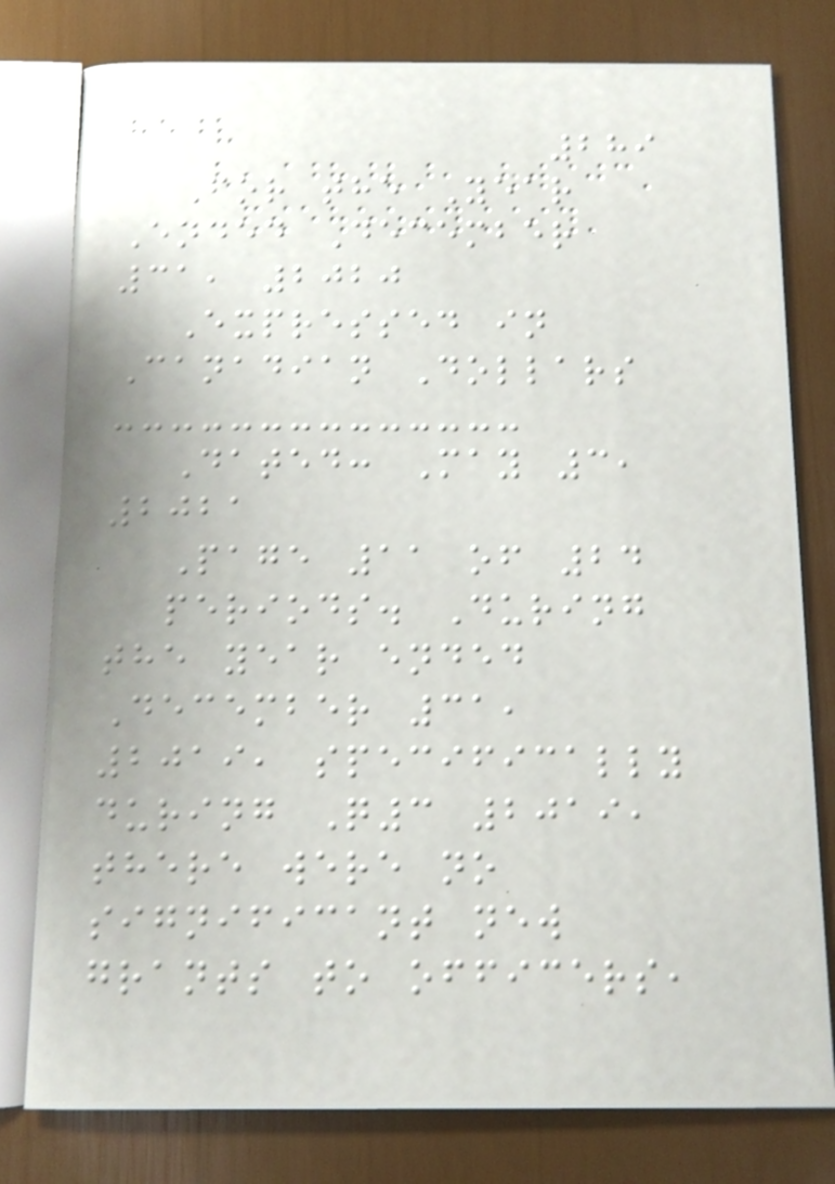289
For the Year
Ended December
31, 2020
Expressed in
Canadian Dollars
Dated: May 3,
2021
Page 11 of 24
periods. During
the year ended
December 31,
2019, specifically
during Q3 2019,
there were no
significant new
grants to officers,
